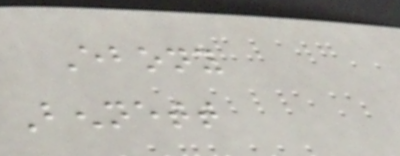Ebony
Bennett
